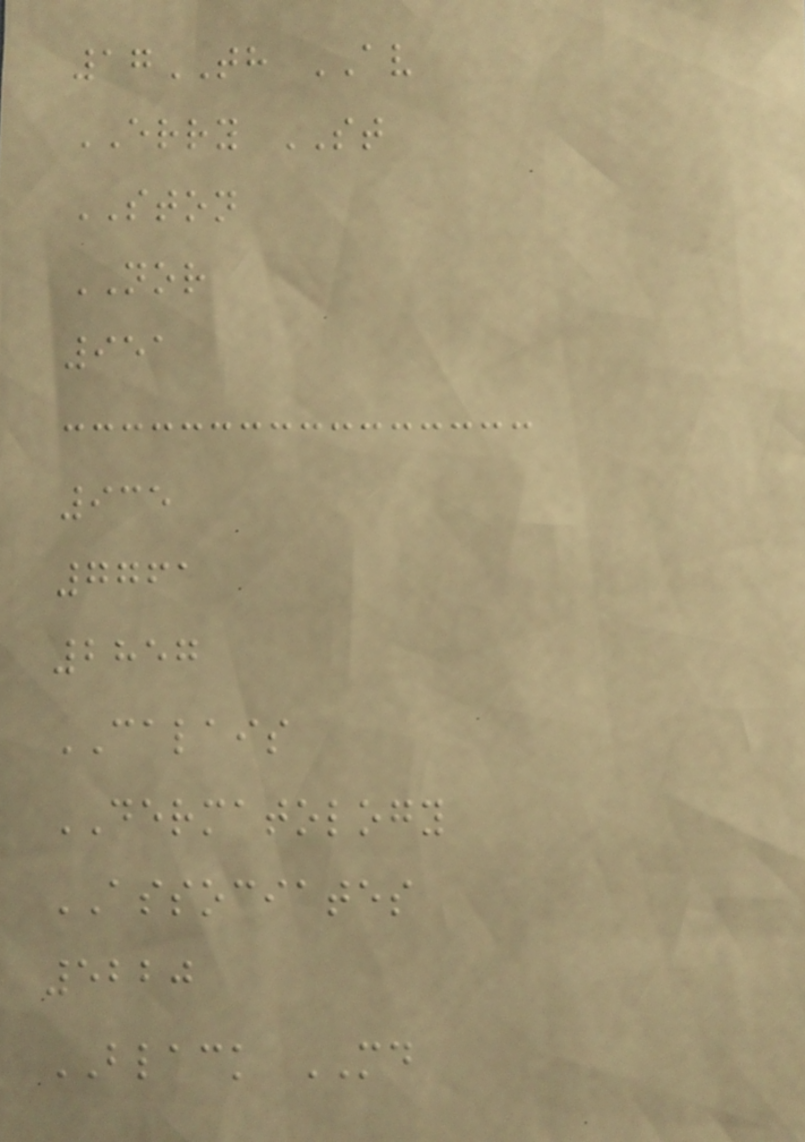17TH AV
ERRY ST
STON
NOR
951
935
7761
2857
CALAIS
DERMATOLOGY
ASSOCIATES
5220
BLACK MD
